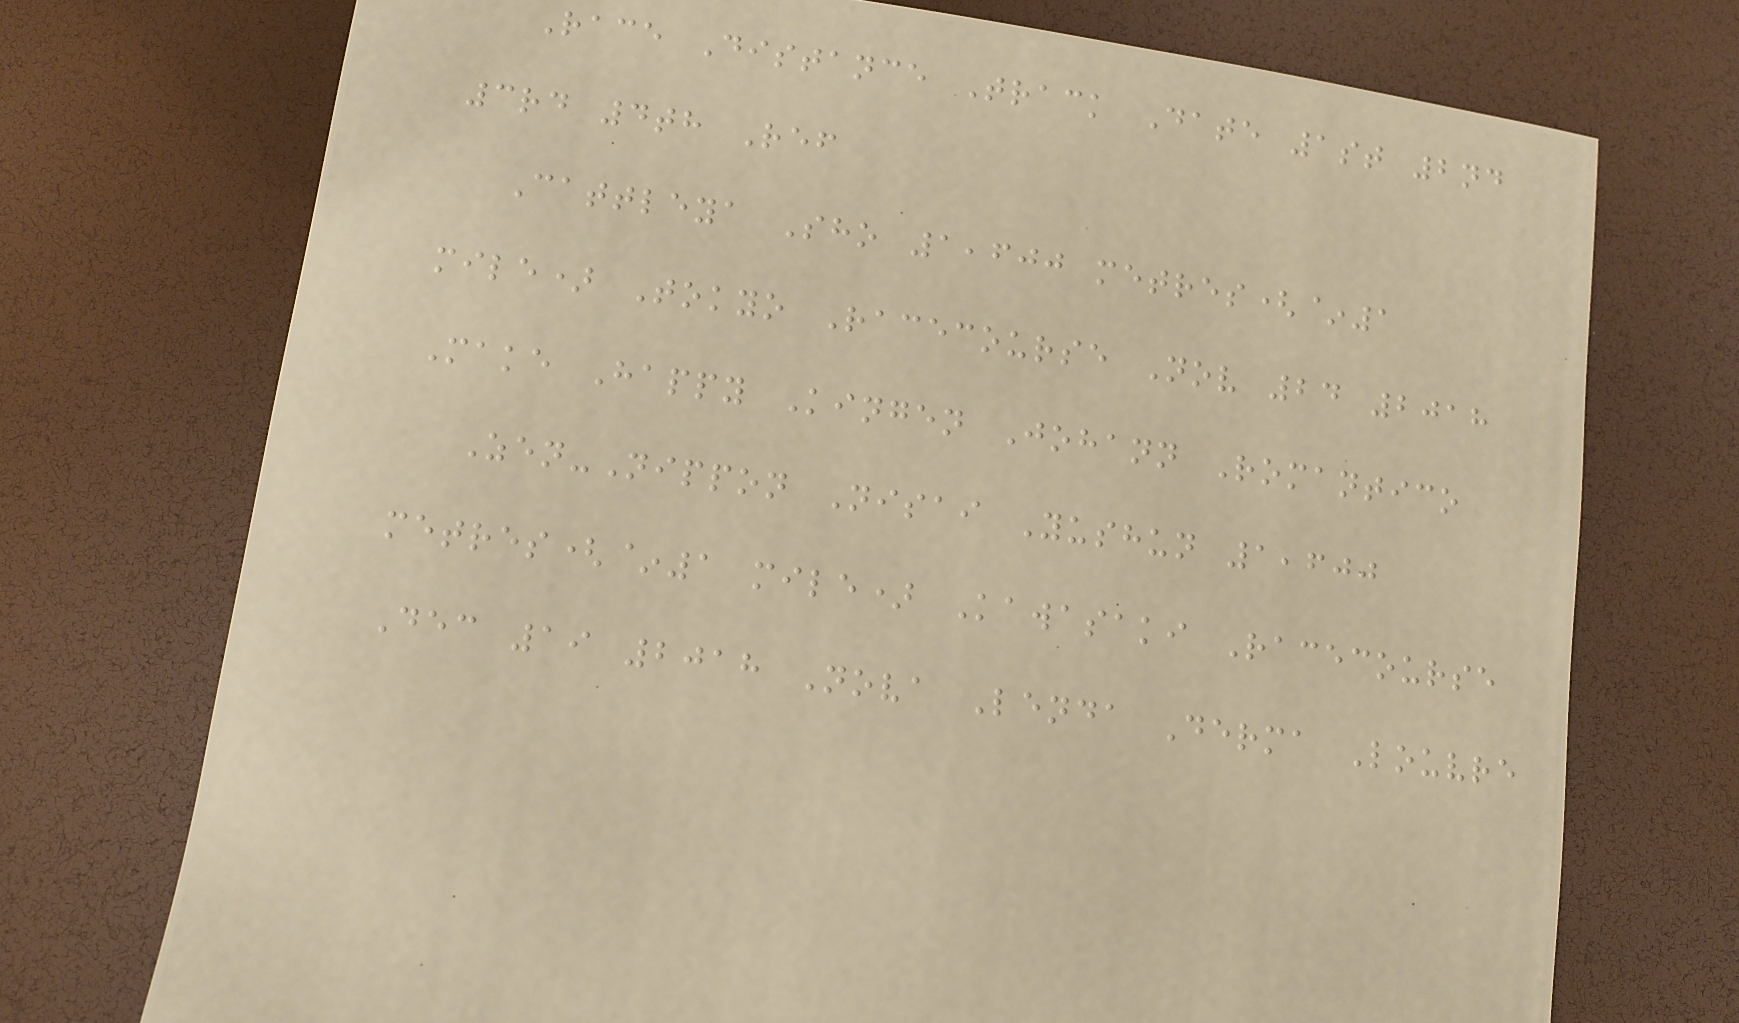Race Distance Track Date 1st 2nd
3rd 4th Ref
Cattleya Sho 1,600 metres(~1
mile) Tokyo Racecourse Nov 24 2018
Make Happy Kingen Johann Romantico
Zen-Nippon Nisai Yushun 1,600
metres(~1 mile) Kawasaki Racecourse
Dec 19 2018 Nova Lenda Derma Louvre
